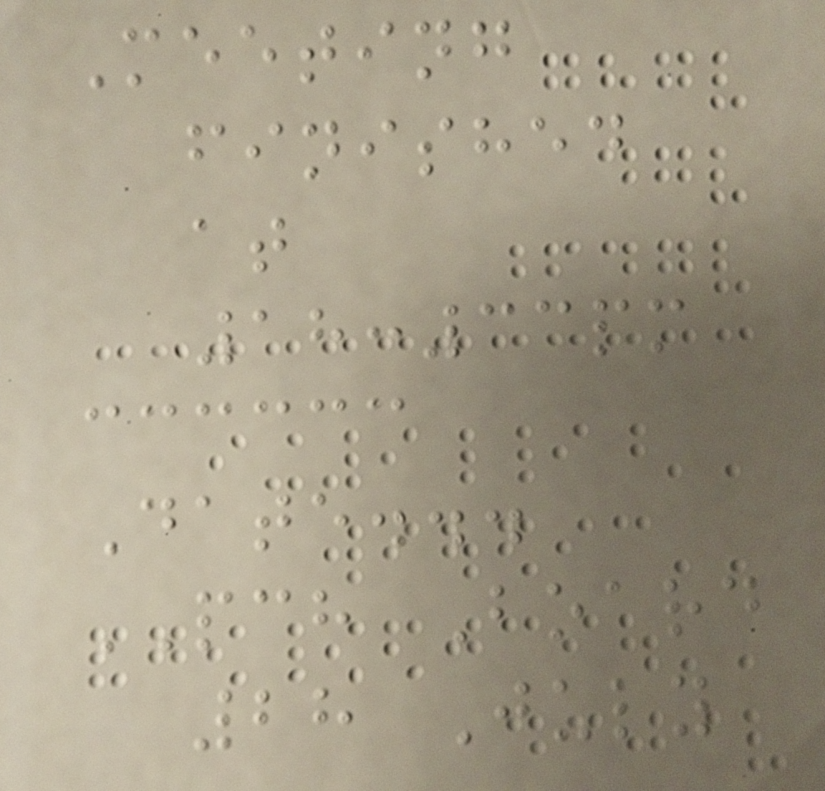Meeting
finished
at
18:33pm
Date...
PCH Board
28 July
